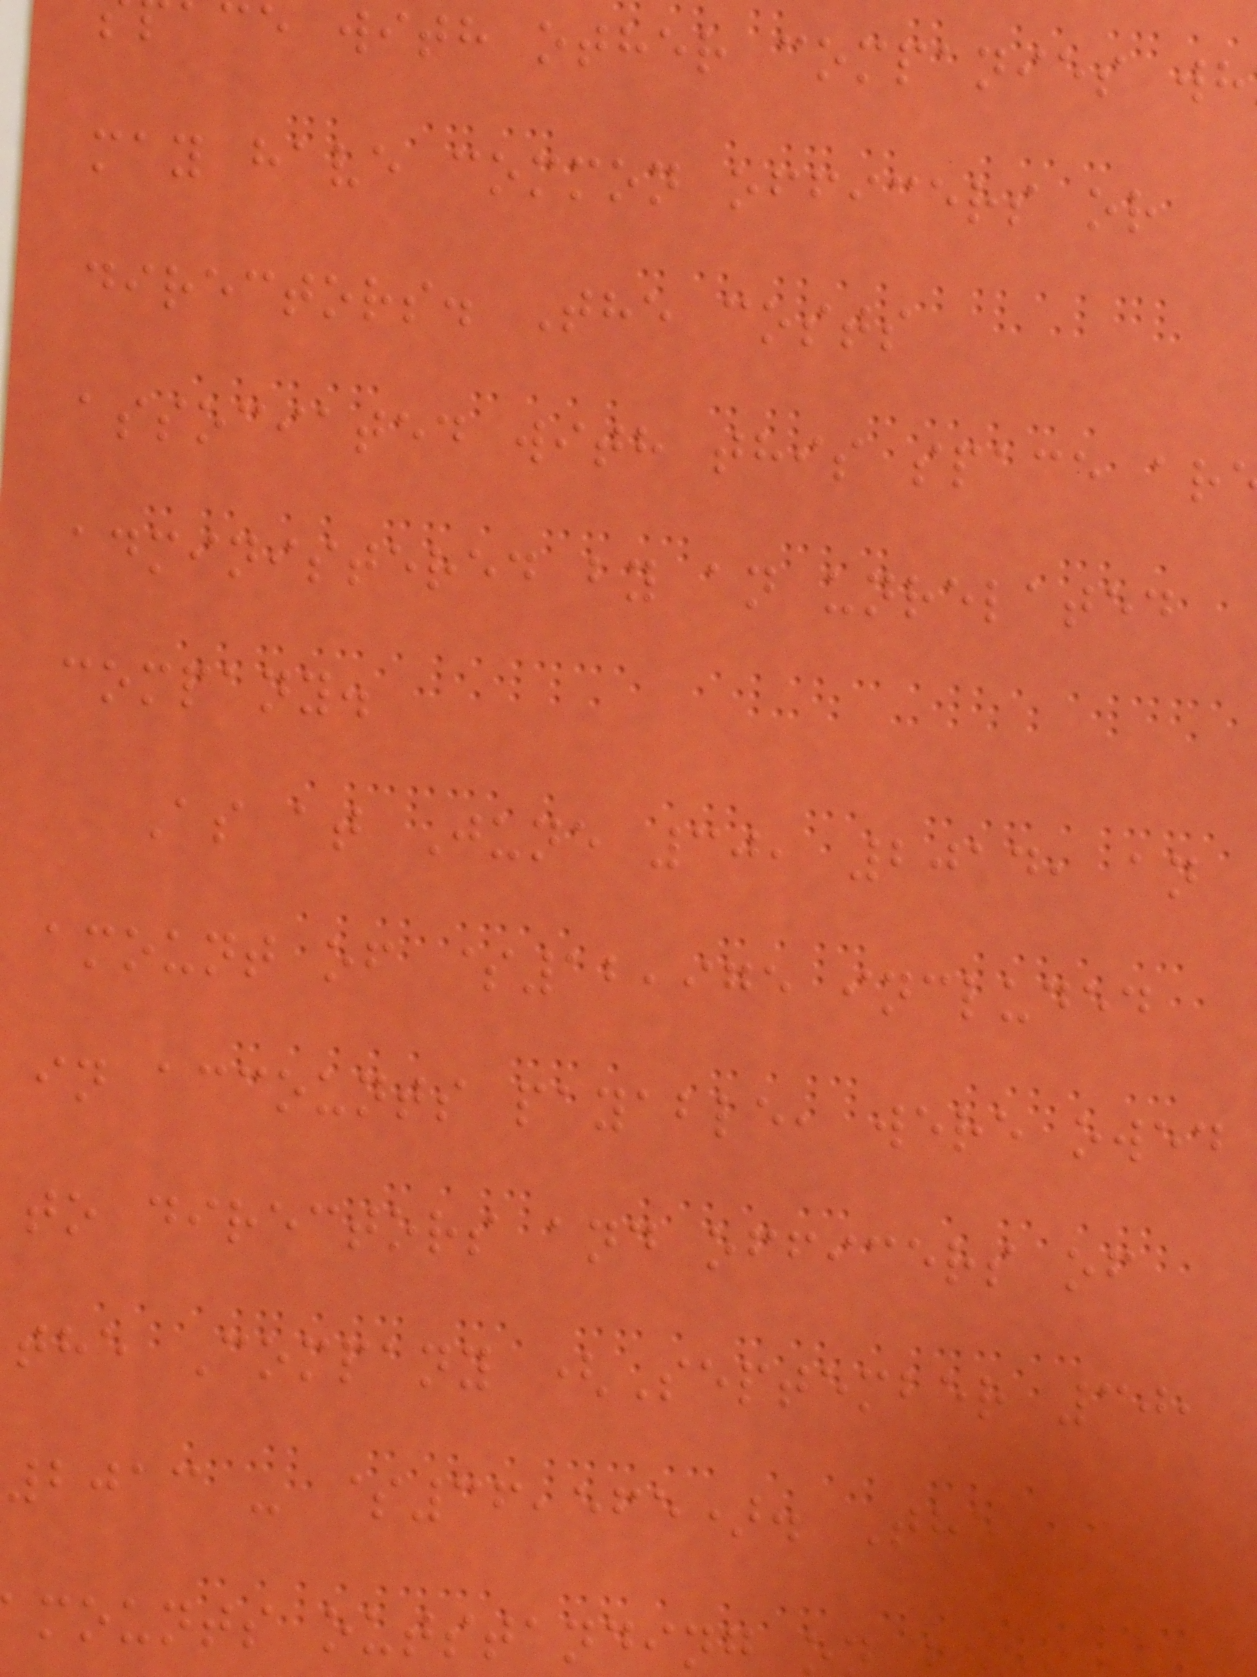e with other companies wh
may have common officers or
directors. The costs
associated with this space ar
administered by an unrelated
company.
As at June 30, 2014, an
amount of $12,975 included
in accounts payable, were owed
to directors and officers of
the Company (September 30,
2013 - $36,565). The
mounts outstanding
